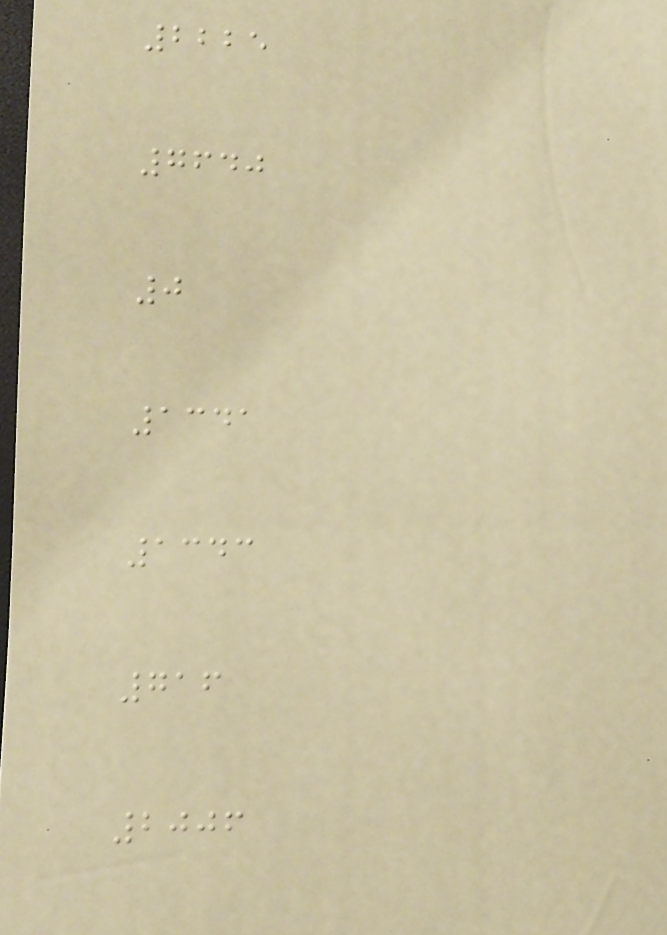2225
7640
0
1341
1343
716
2006
